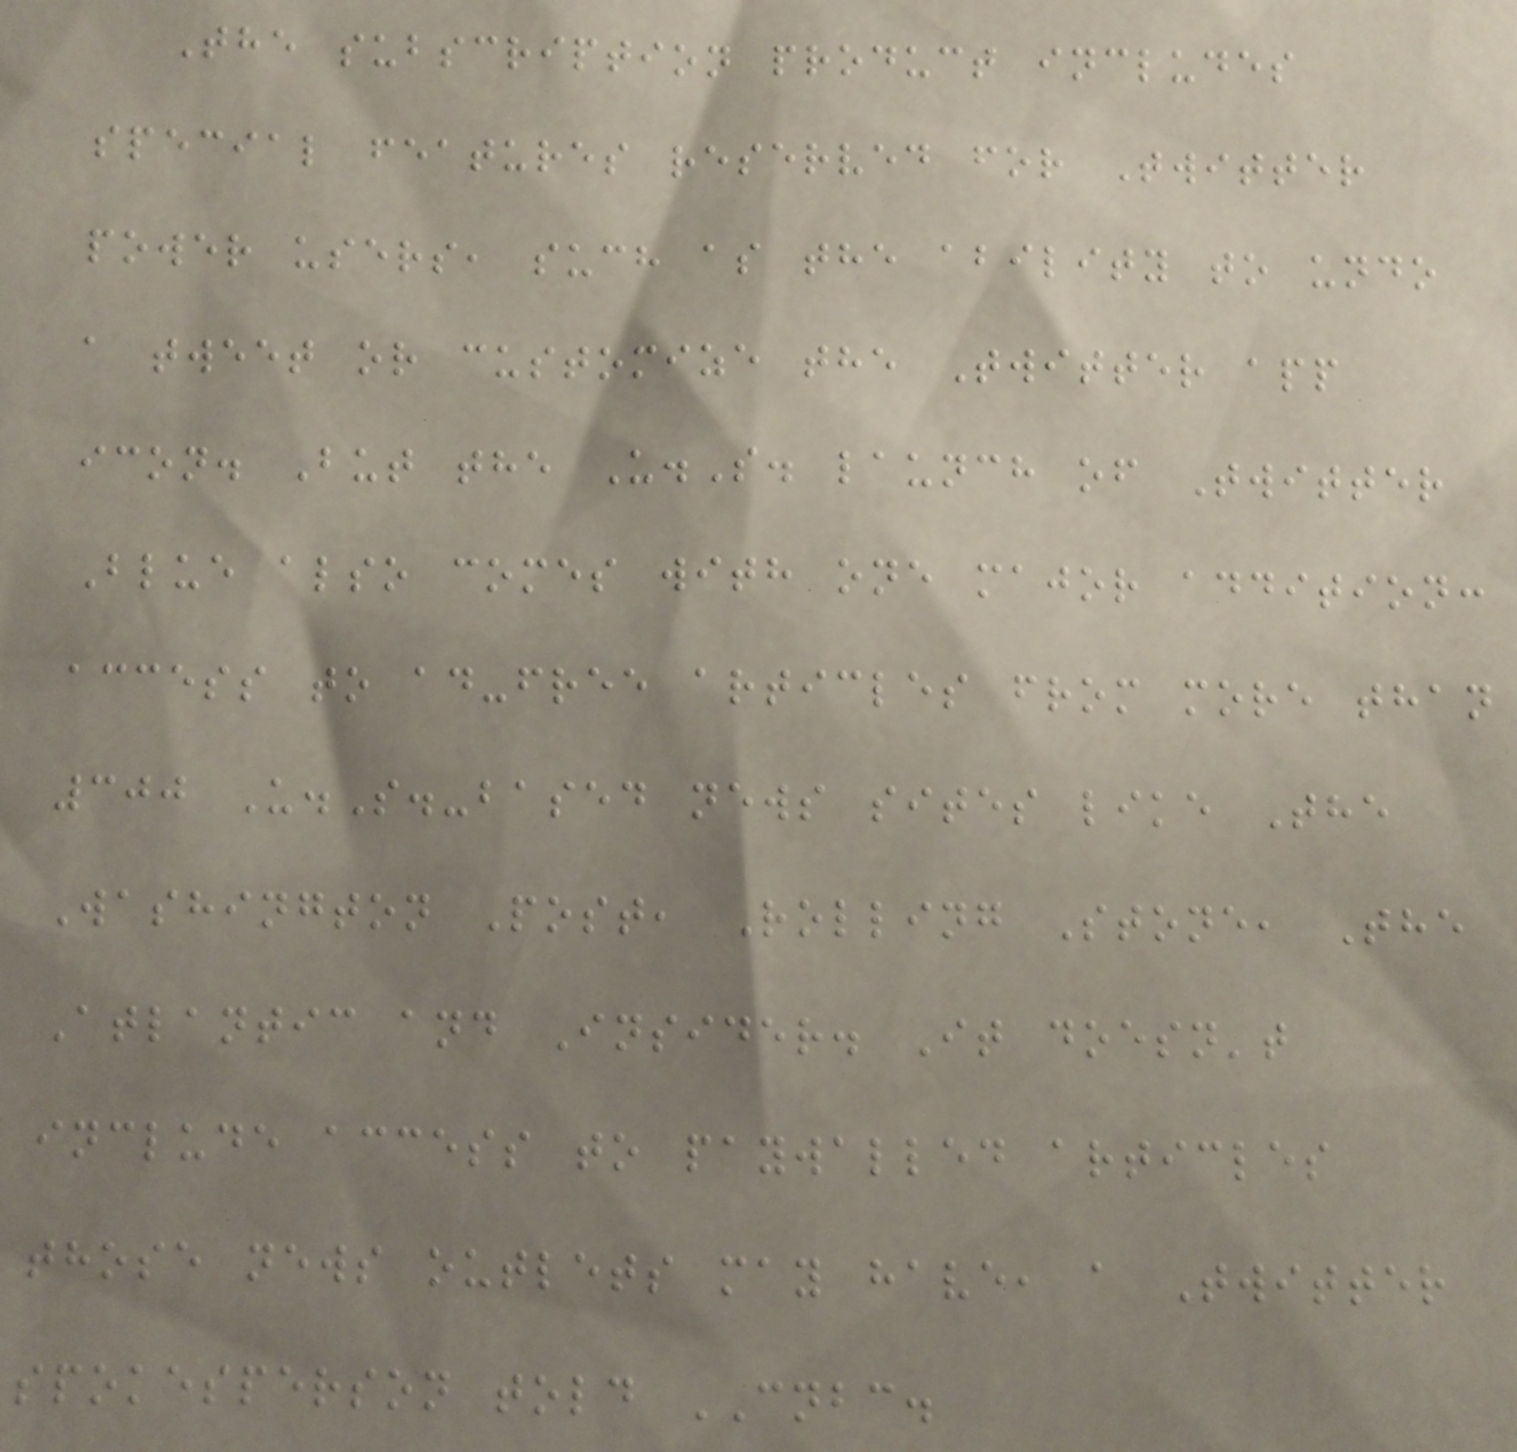The subscription product includes
special features reserved for Twitter
power users, such as the ability to undo
a tweet or customize the Twitter app
icon. But the U.S. launch of Twitter
Blue also comes with one major addition:
access to ad-free articles from more than
300 U.S.-based news sites like The
Washington Post, Rolling Stone, The
Atlantic and Insider. It doesn't
include access to paywalled articles
those news outlets may have, a Twitter
spokesperson told CNBC.
